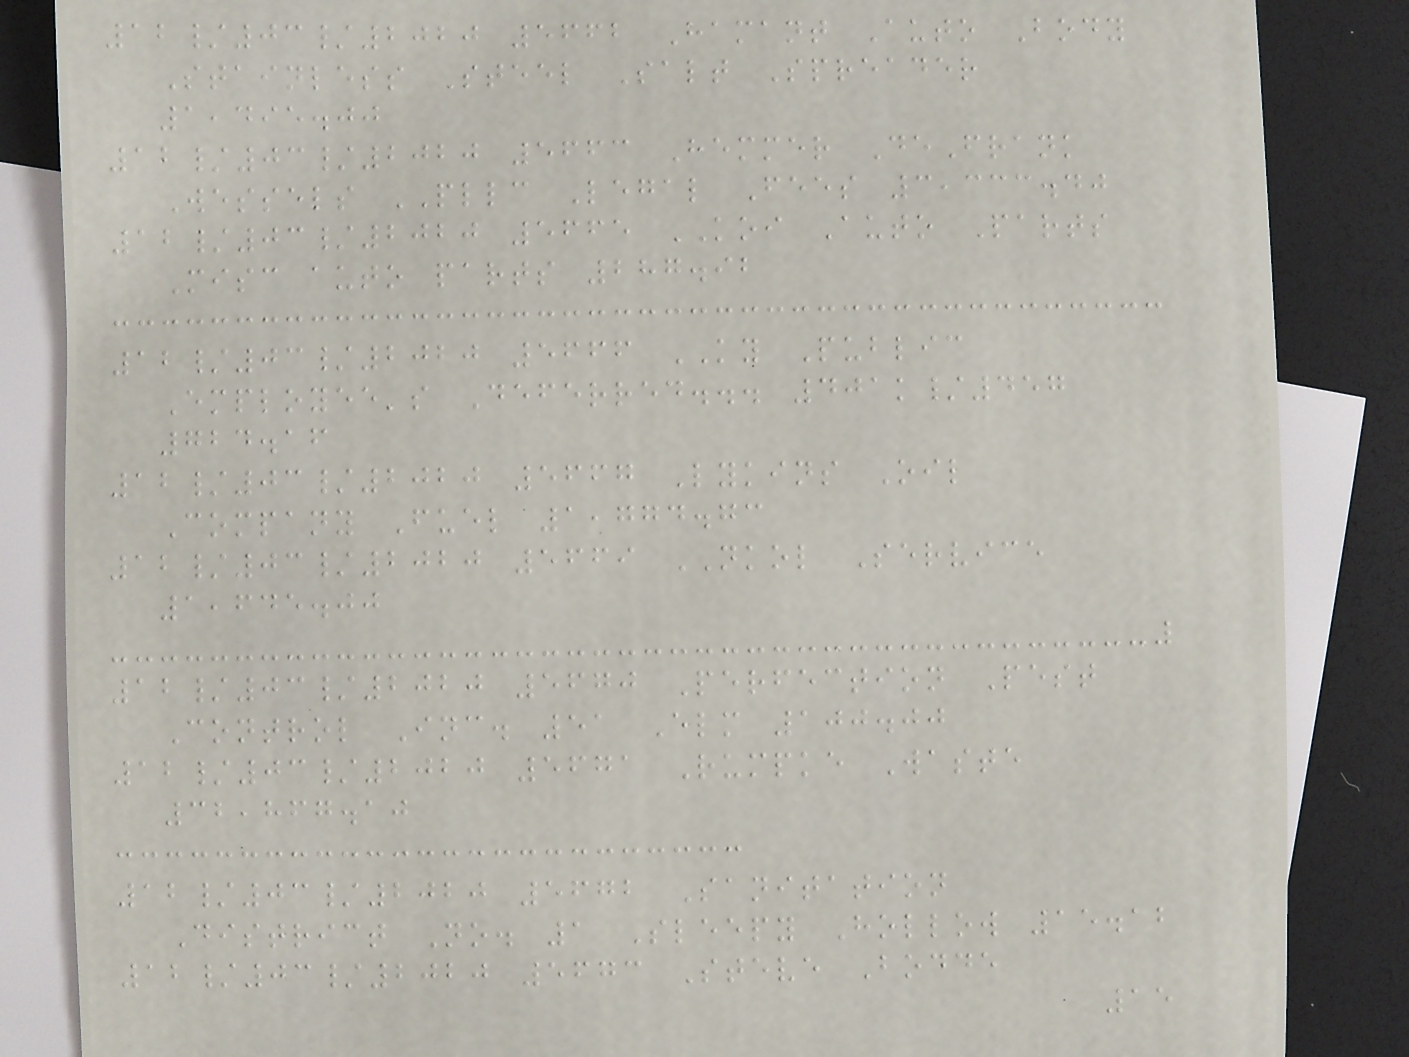12/03/2020 5662 Hamant Auto Body
Stainless Steel Salt Spreader
1,495.00
12/03/2020 5663 Hemmer DeFrank
Wessels PLLC Legal Fees 3,333.40
12/03/2020 5665 KOI Auto Parts
Misc auto parts 287.92
12/03/2020 5666 KY Public
Employee's Deferred... 401k/457
724.16
12/03/2020 5667 Lykins Oil
Company Fuel 1,774.73
12/03/2020 5669 NKOL Service
1,645.00
12/03/2020 5670 Perfection Pest
Control Inc. 51 Elm 100.00
12/03/2020 5671 Rumpke Waste
32,867.10
12/03/2020 5672 Sanitation
District No. 1 Sleepy Hollow 15.12
12/03/2020 5673 Steve Bodde
15
